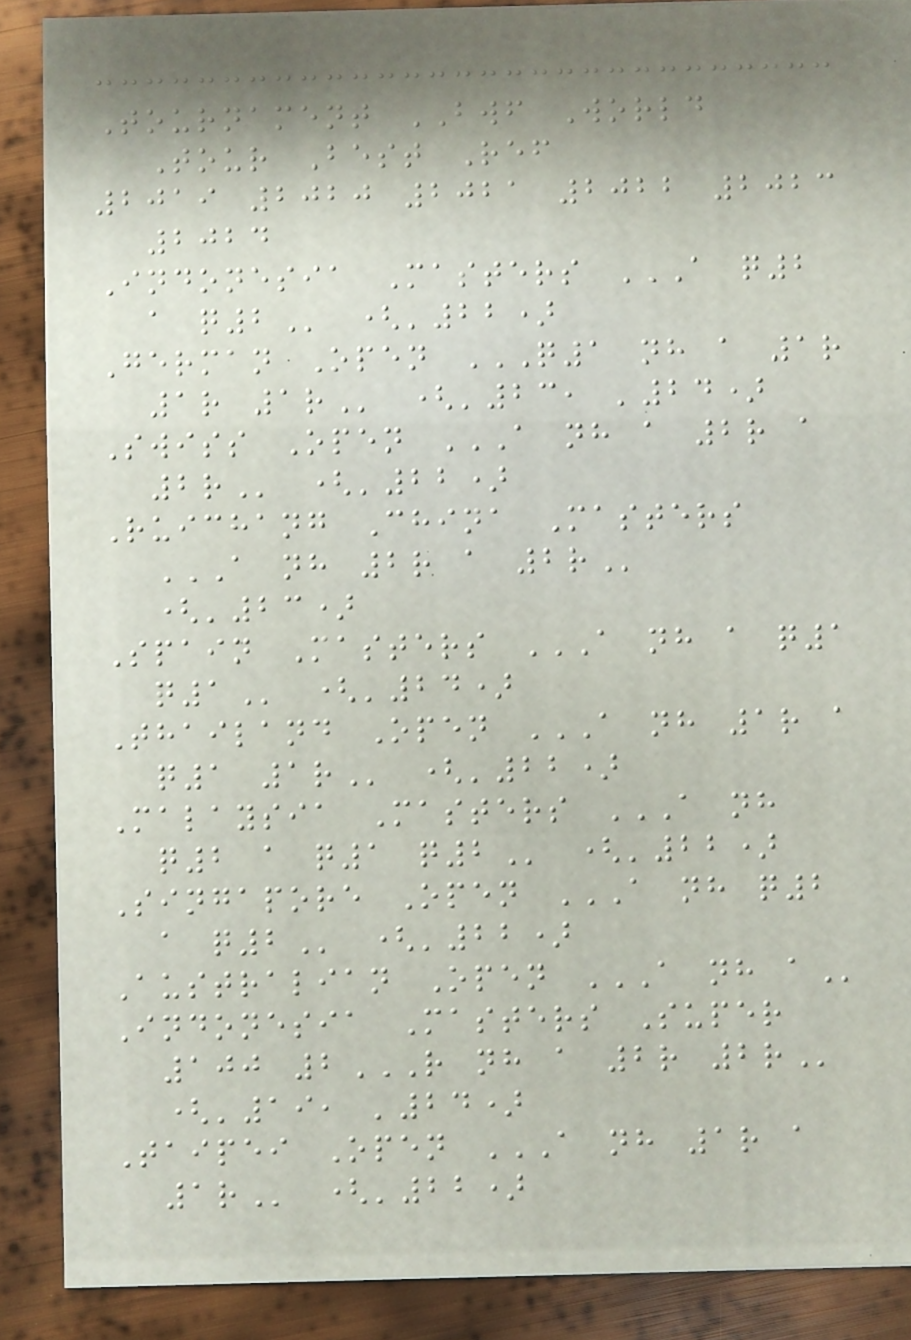Tournament BWF World
Tour Best Ref
2019 2020 2021 2022 2023
2024
Indonesia Masters A Q2
A Q2 ('22)
German Open Q1 NH A 1R
1R 1R ('23, '24)
Swiss Open A NH A 2R A
2R ('22)
Ruichang China Masters
A NH 2R A 2R
('23)
Spain Masters A NH A Q1
Q1 ('24)
Thailand Open A NH 1R A
Q1 1R ('22)
Malaysia Masters A NH
Q2 A Q1 Q2 ('22)
Singapore Open A NH Q2
A Q2 ('22)
Australian Open A NH A
Indonesia Masters Super
100 2R NH A 2R 2R
('19, '24)
Taipei Open A NH 1R A
1R ('22)
